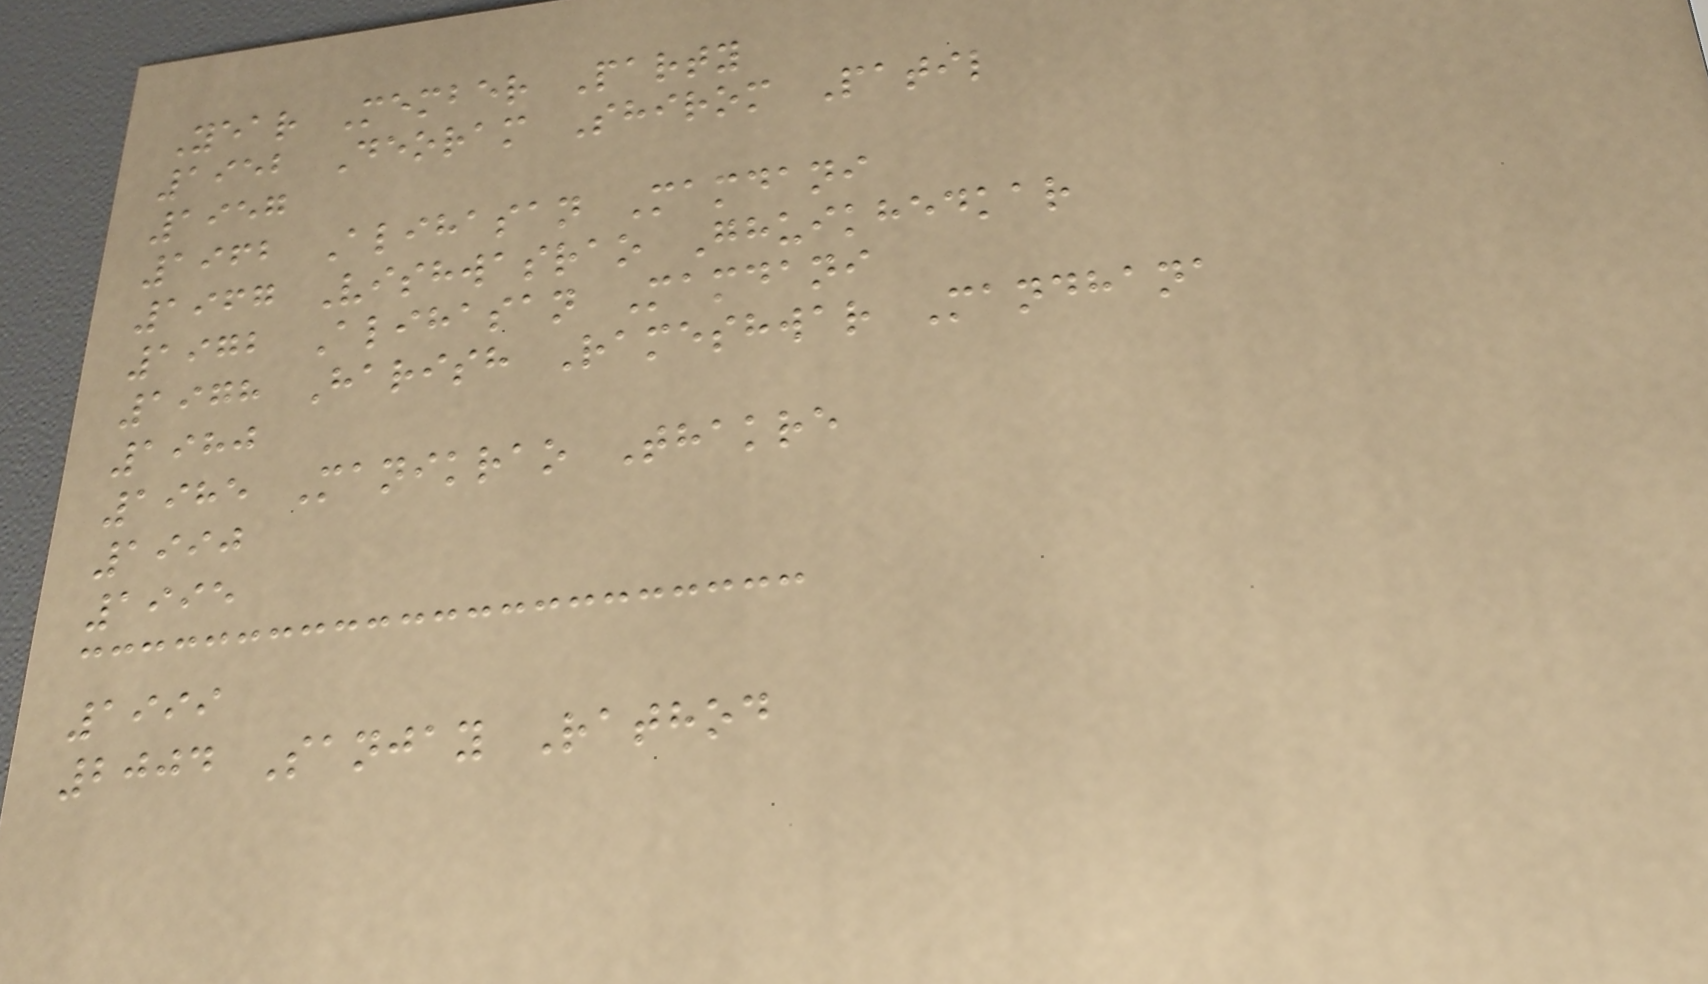Year Member Party
1952 Deoram Shirom Patil
1957
1962 Alihasan Mamdani
1967 Vishwasrao Ghuikhedkar
1972 Alihasan Mamdani
1978 Harish Rameshwar Mandhana
1980
1985 Manikrao Thakre
1990
1995
1999
2004 Sanjay Rathod
